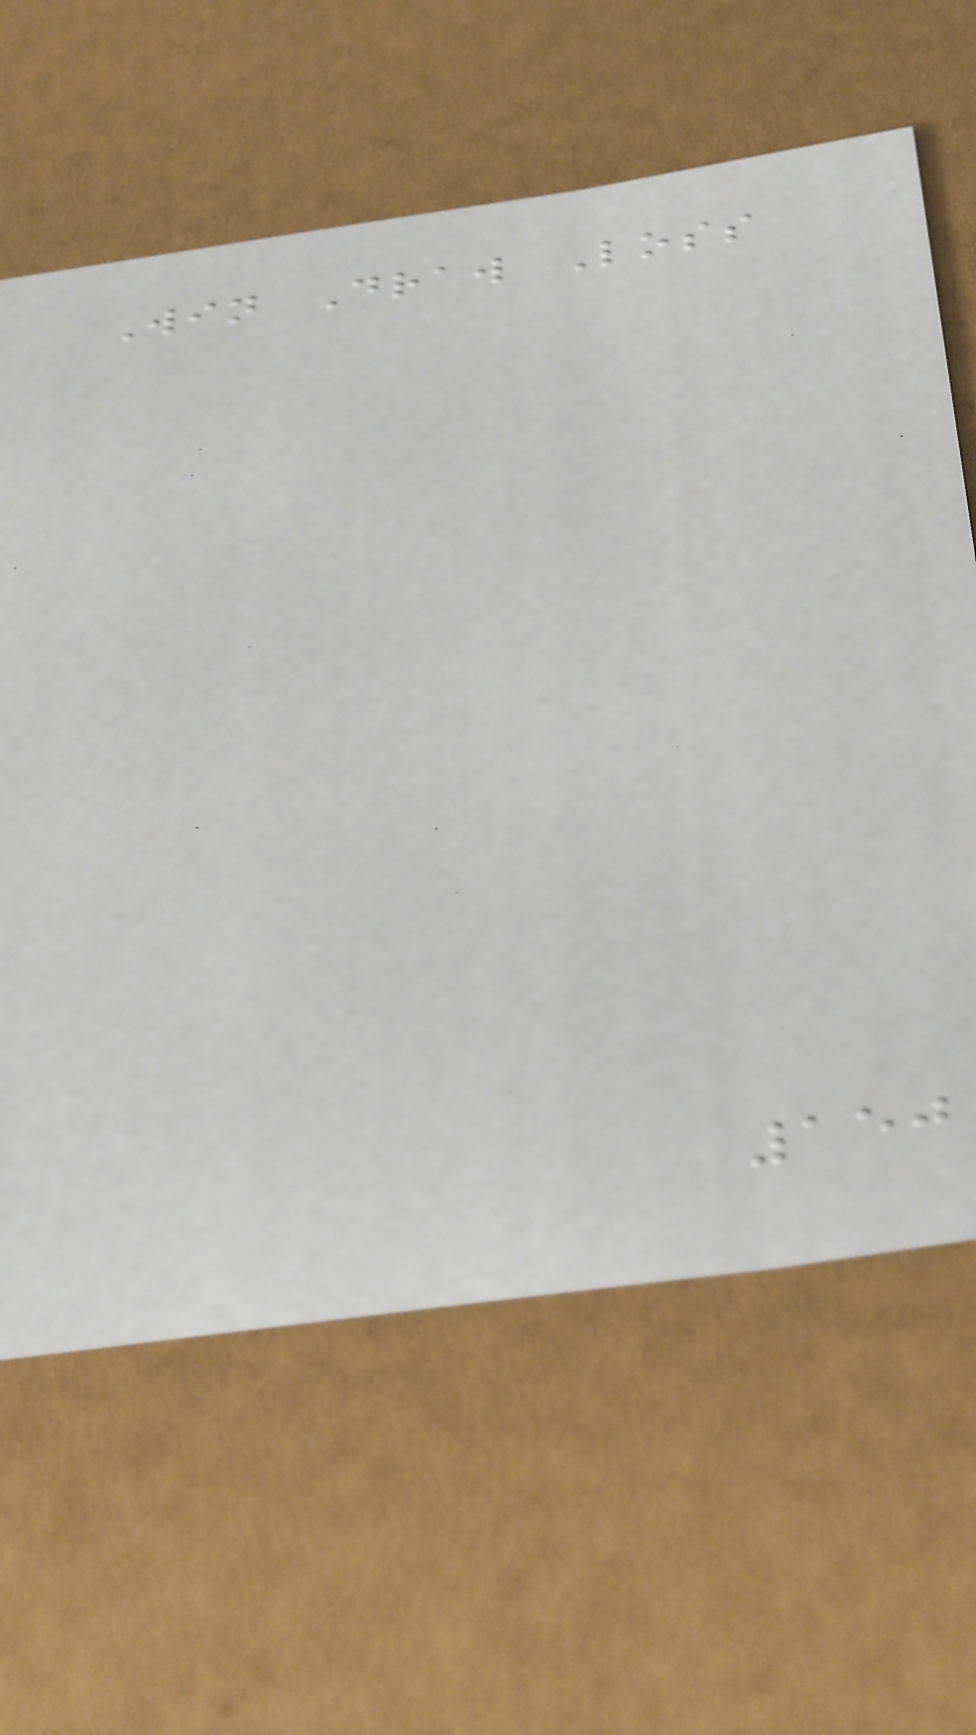Win Draw Loss
150
